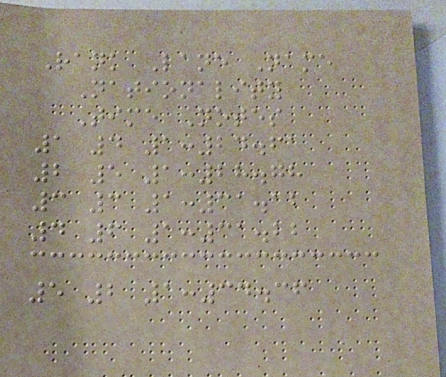Rank Lane Name
Nationality
Time Notes
1 4 1:24.61
2 5 1:28.78
3 3 1:31.12
4 6 1:31.22
5 2 1:34.36
